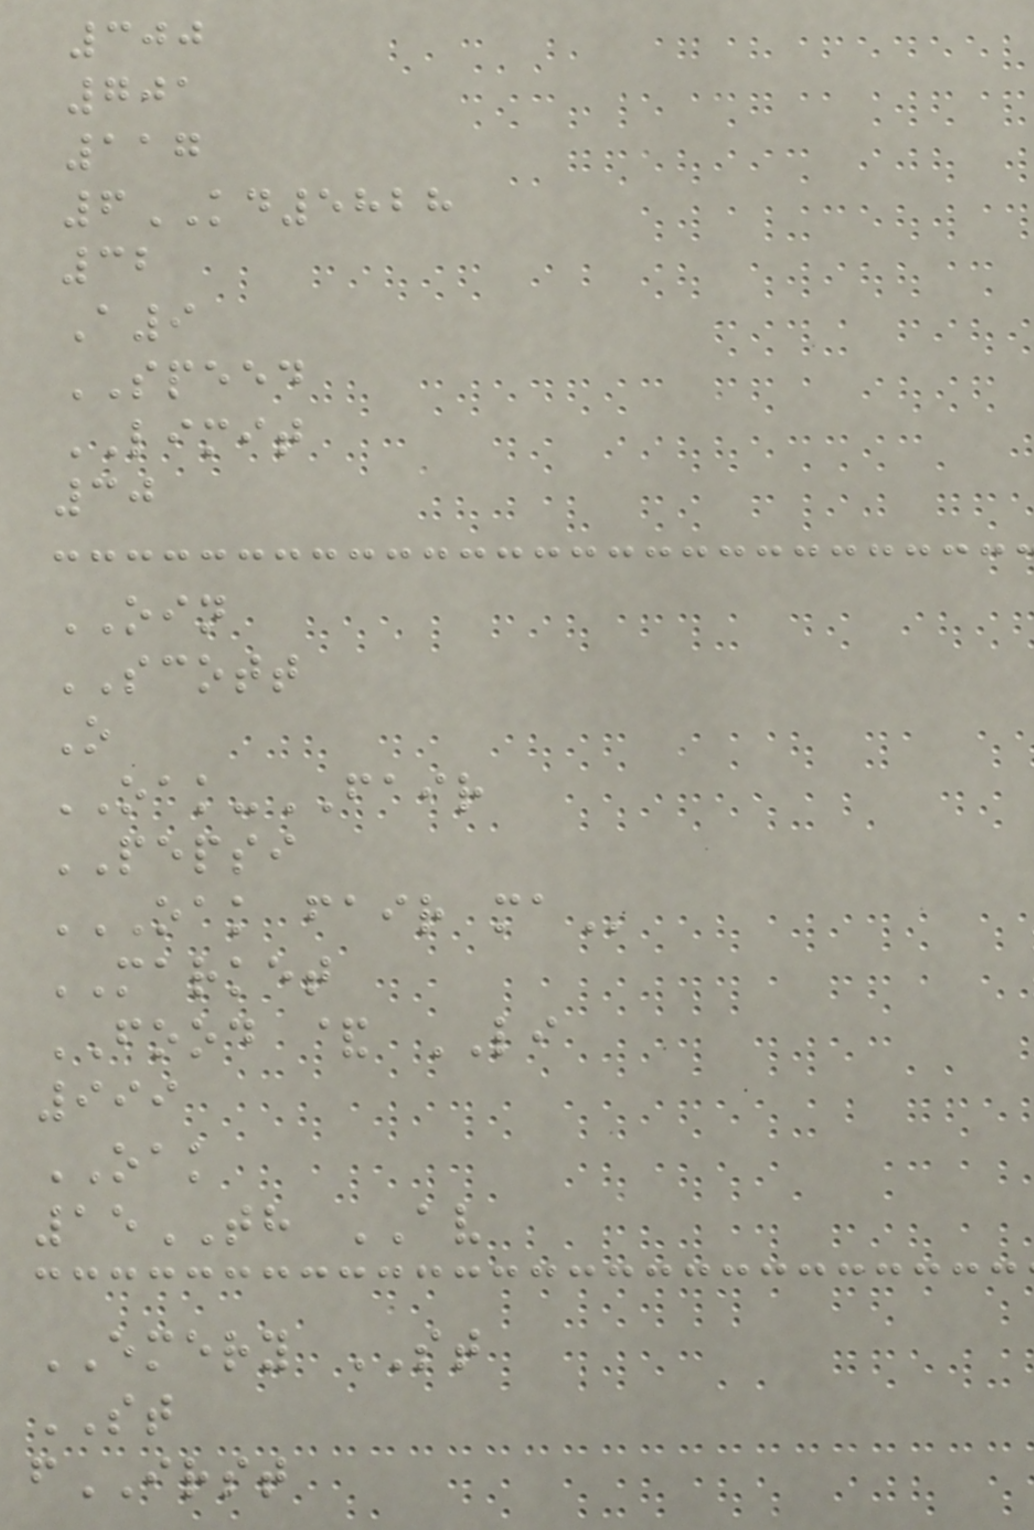300
701
117
6KD5828
32
A9
SPEED
LIMIT
30
OIN
SCOTT
O
OAK-FAIR
PEPSI
OAK FAIR MA
MARKET
FOOD & LI
999
OAK
15TH AV
EMERY ST
ST
fIRST
